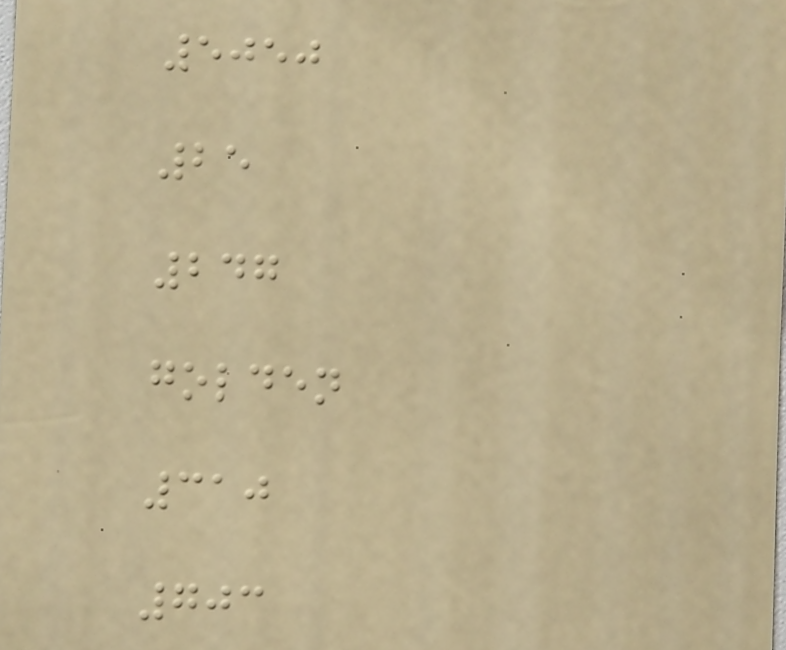5050
25
247
golden
310
703
